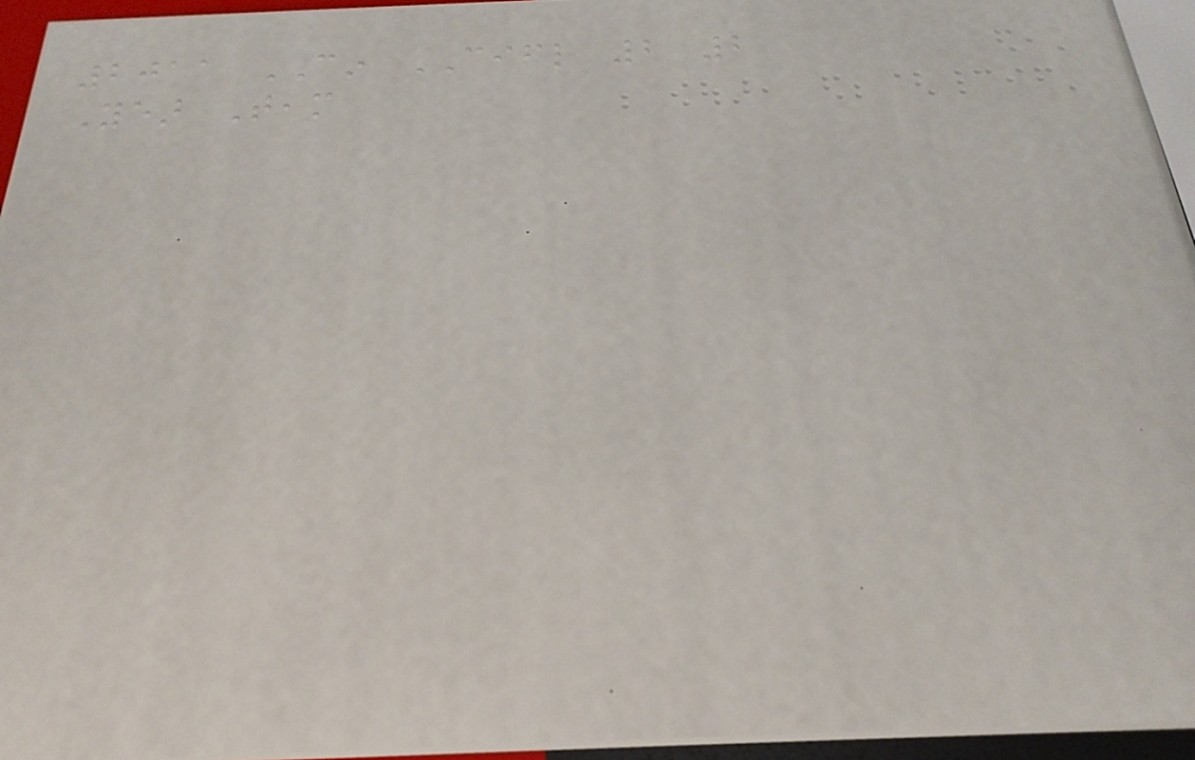2011 CIN CIFL 2 2
Year Team
